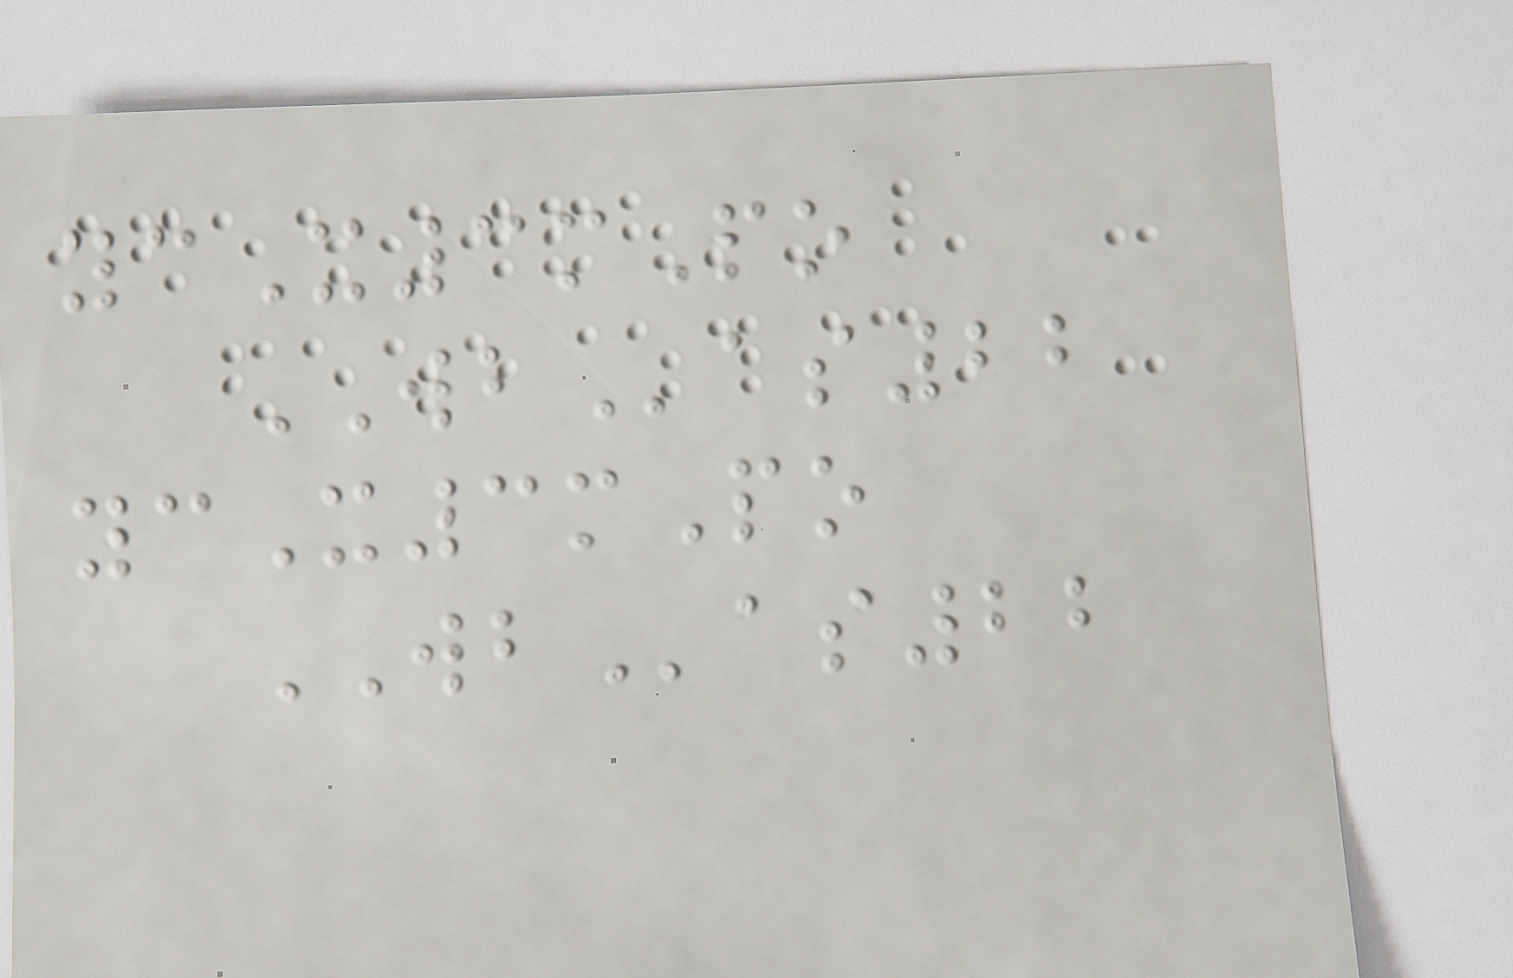ycX3mPo
WBas22
ycX3mPo
WBas22
